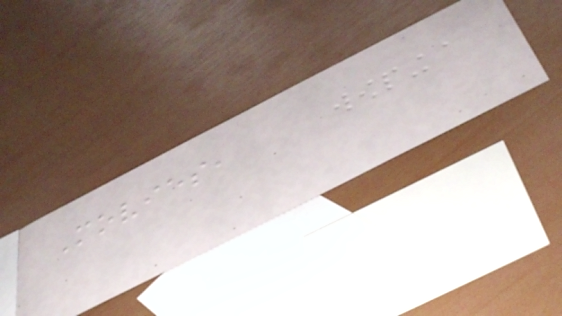Movies,
